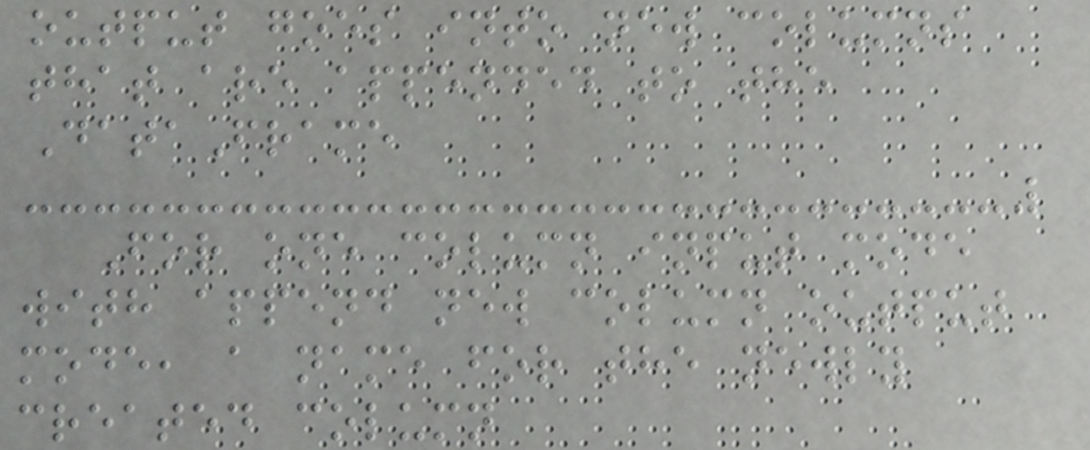output goes into new columns
that are appended to the
DataFrame
For one column input mode
with append new column output
mode, a name for the newly
created column
